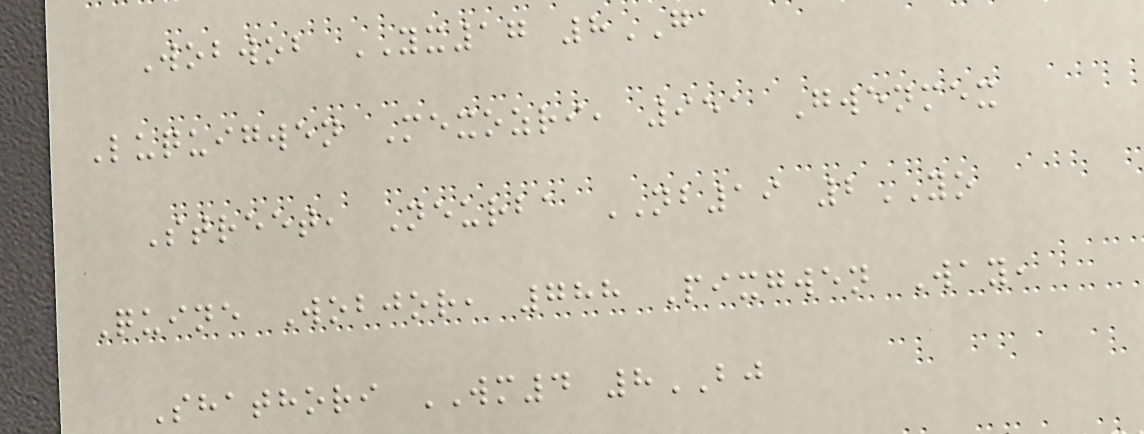Wobwob YX17 8GA
Luquigwen Mexozri, 951 Gwenmex
Street, Neurba NB19 2YO
Quine Wobjor, 788 Pixgwen Way,
Shathori WM4 8BJ
